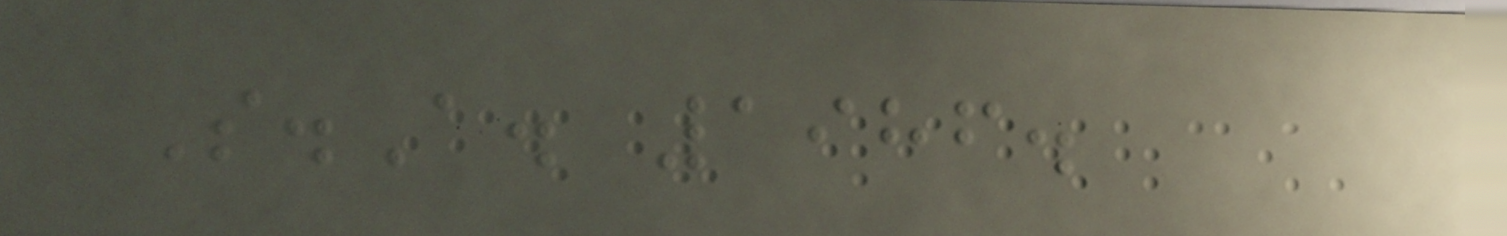S.A. 1986.
